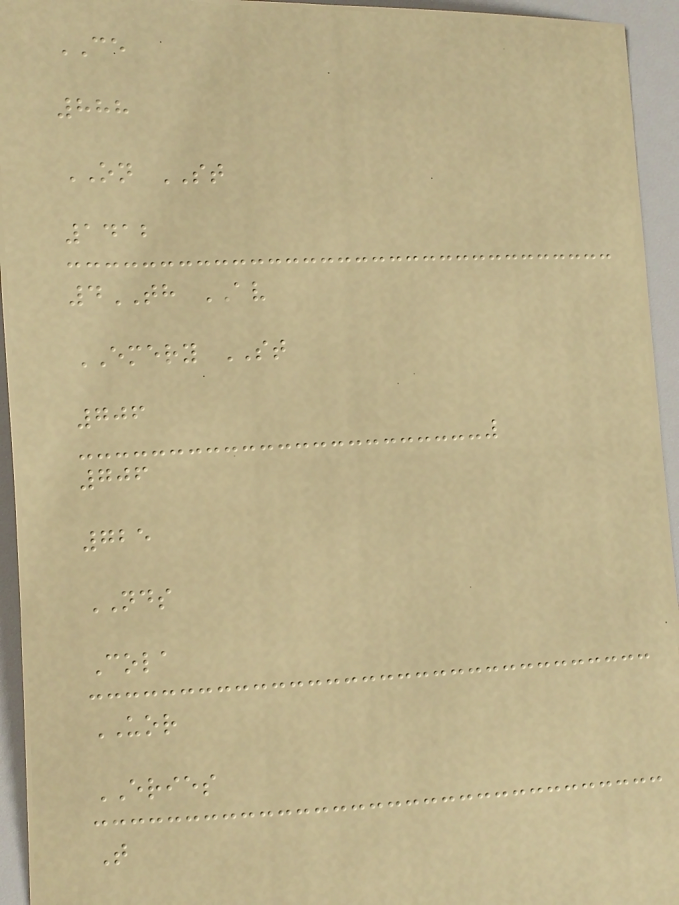CE
888
ON ST
1412
4TH AV
EMERY ST
706
706
725
NDS
Cola
UOR
ERIES
T
